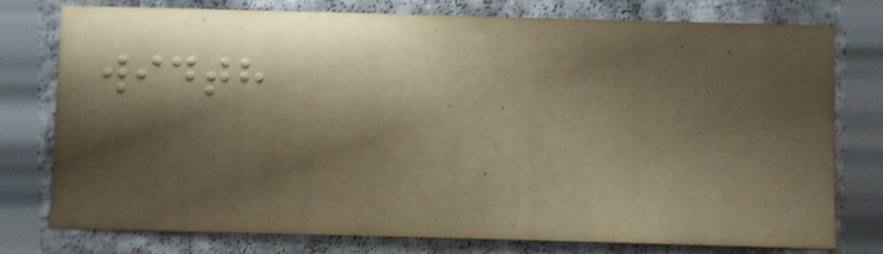width
